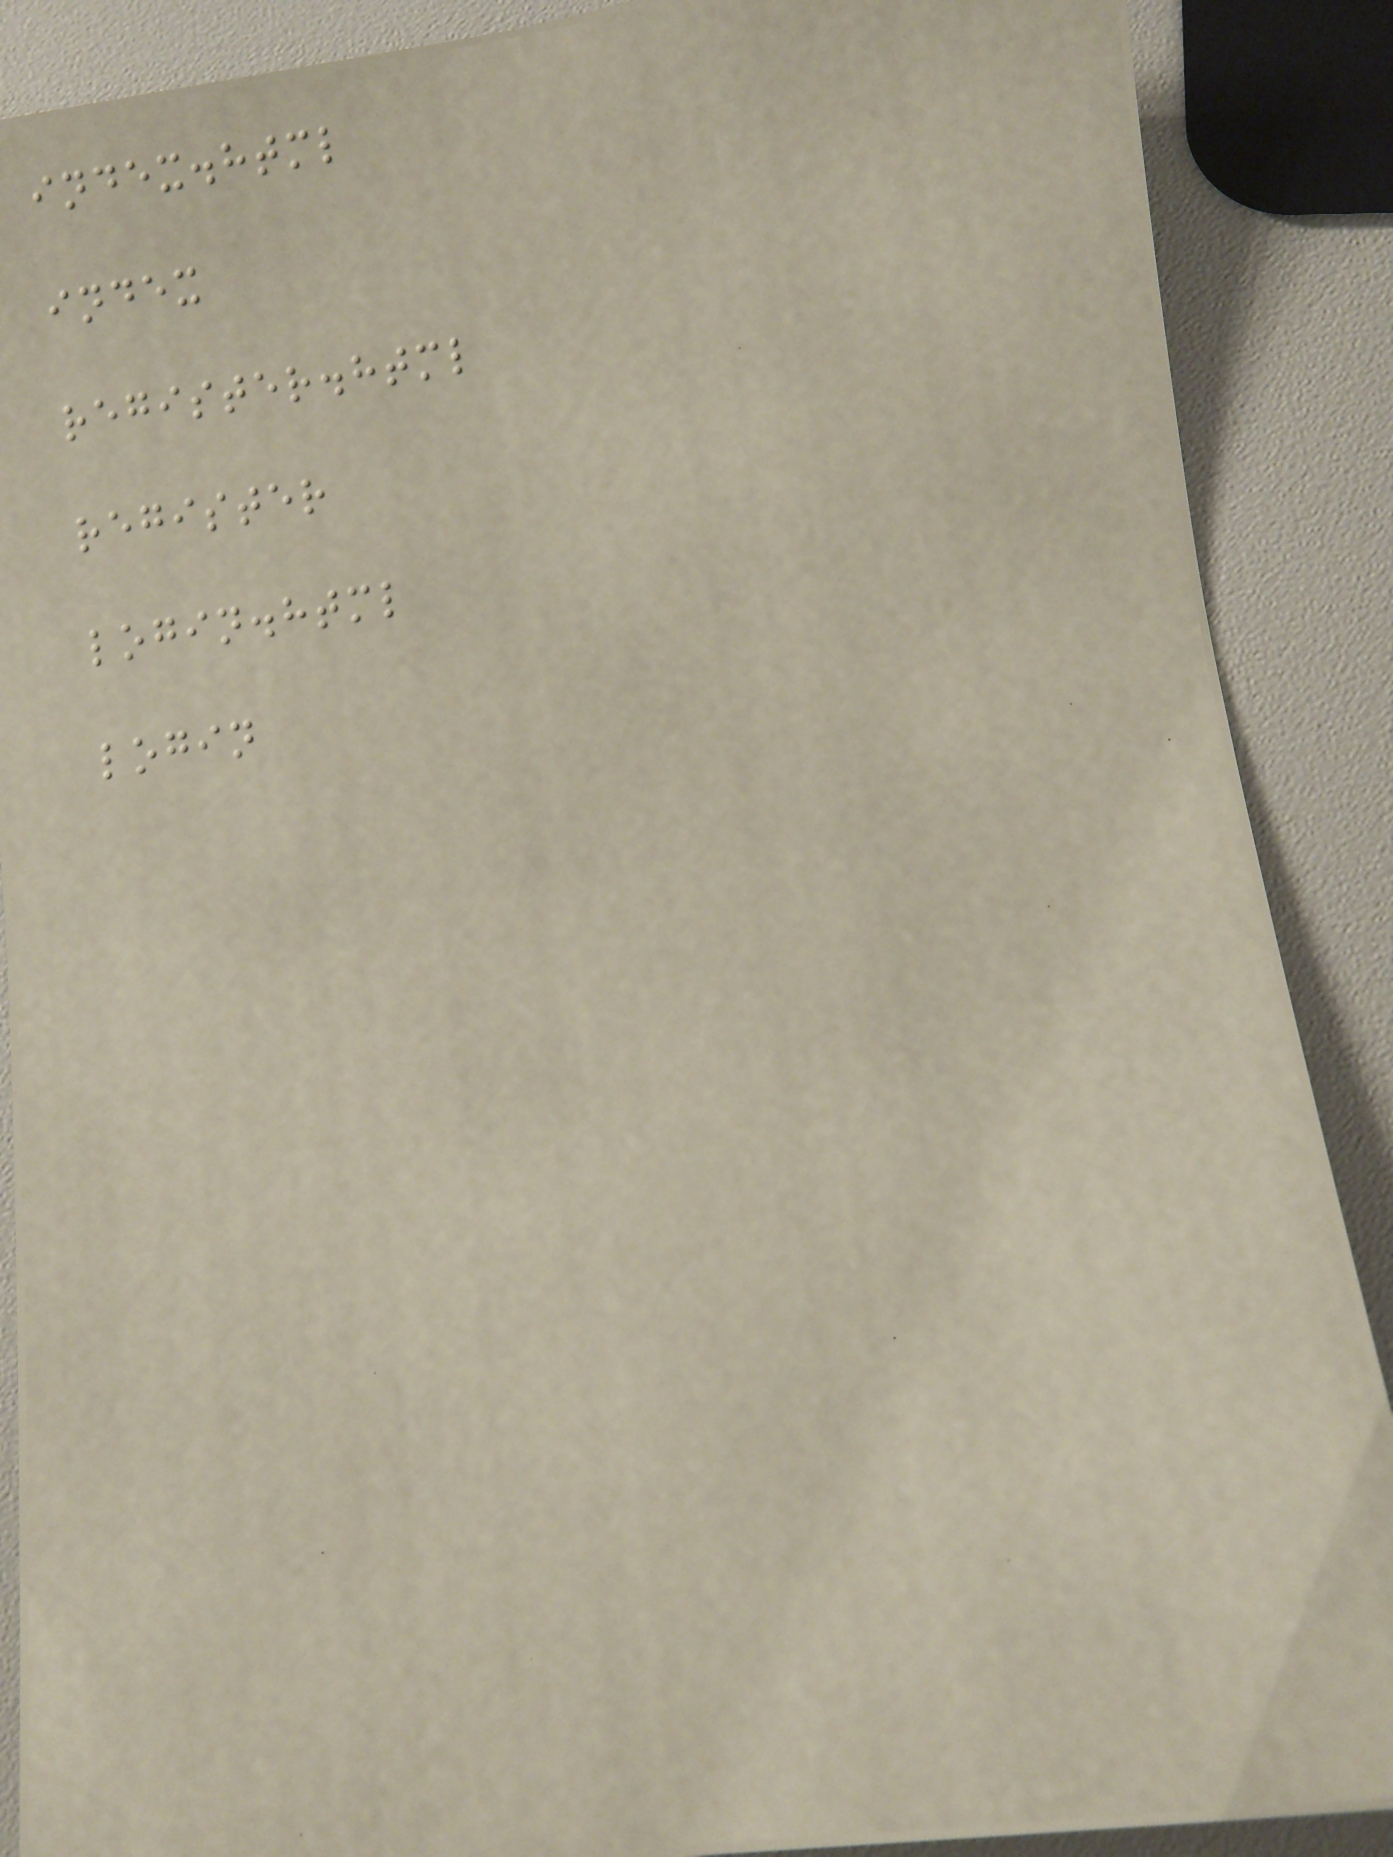index.html
index
register.html
register
login.html
login
